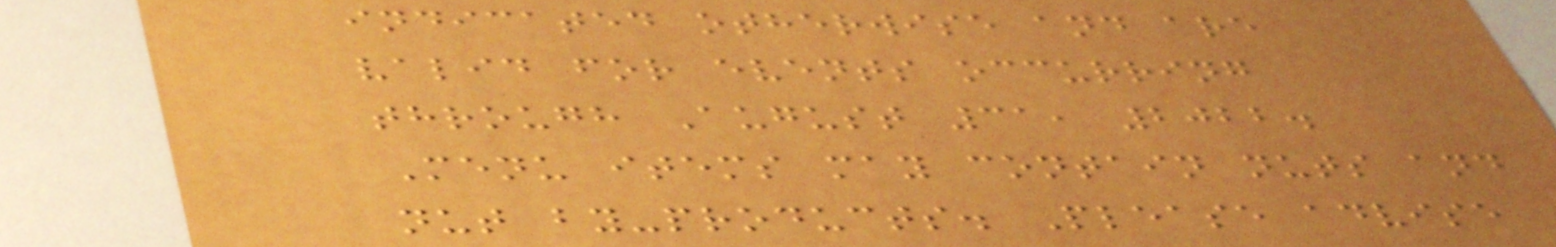indicated otherwise and are
valid for events occurring
through August 31, 2022.
Menu items may contain nuts and
nut by-products. Please advise
